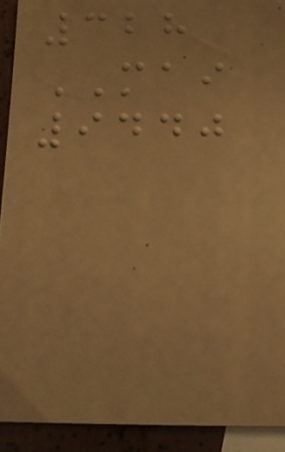328
MAI
9440
